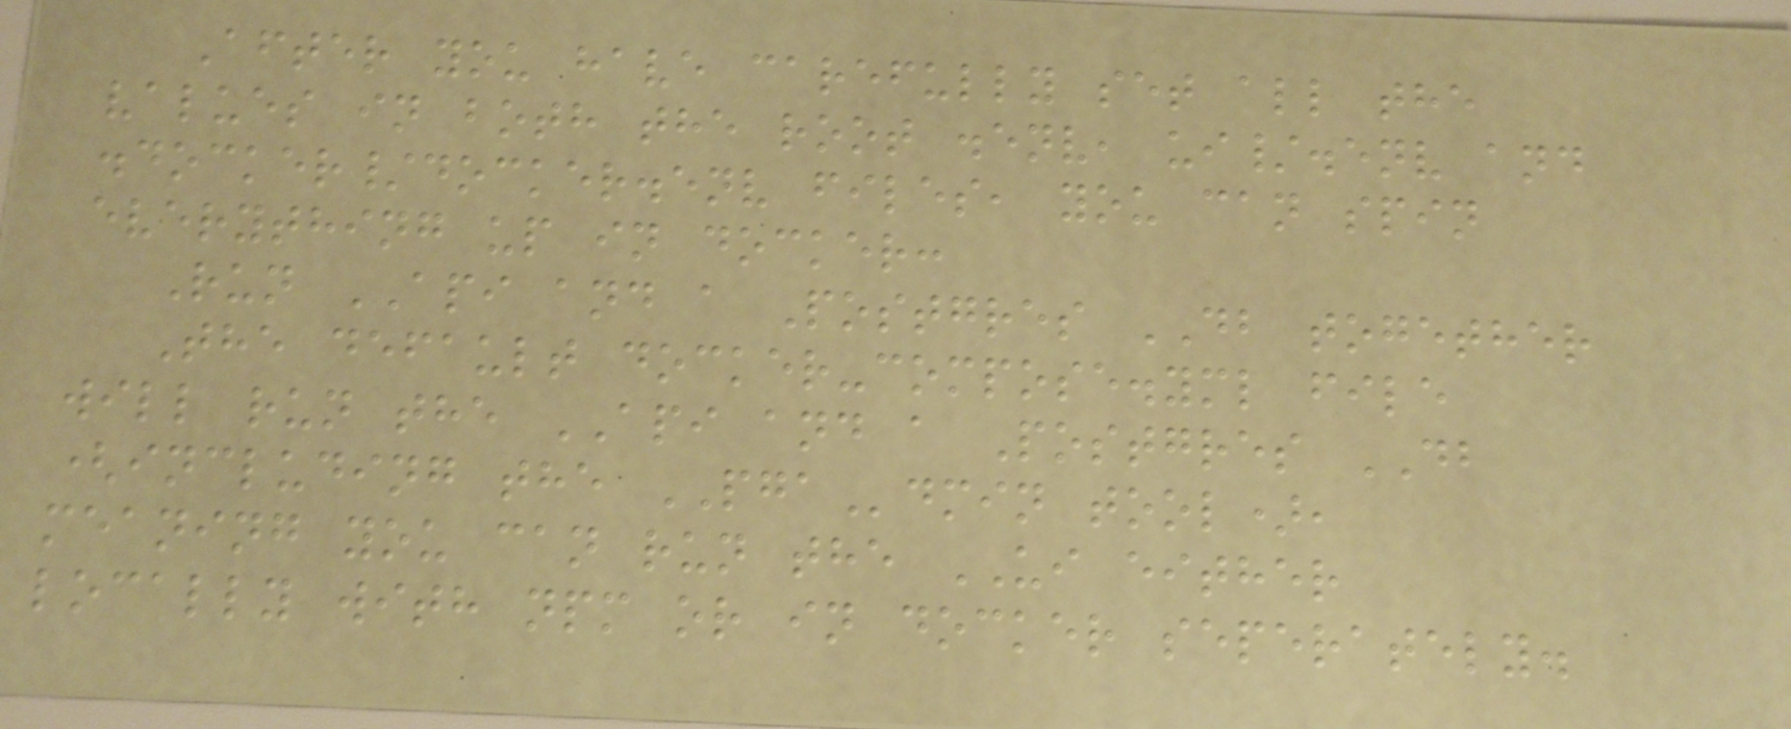After you have carefully set all the
values in both the root .env, ui/.env and
.docker/docker.env files, you can spin
everything up in docker:
Run API and a Postgres DB together
The default docker-compose.yml file
will run the API and a Postgres DB
(including the PGAdmin tool),
meaning you can run the UI either
locally with npm or in docker seperately.
